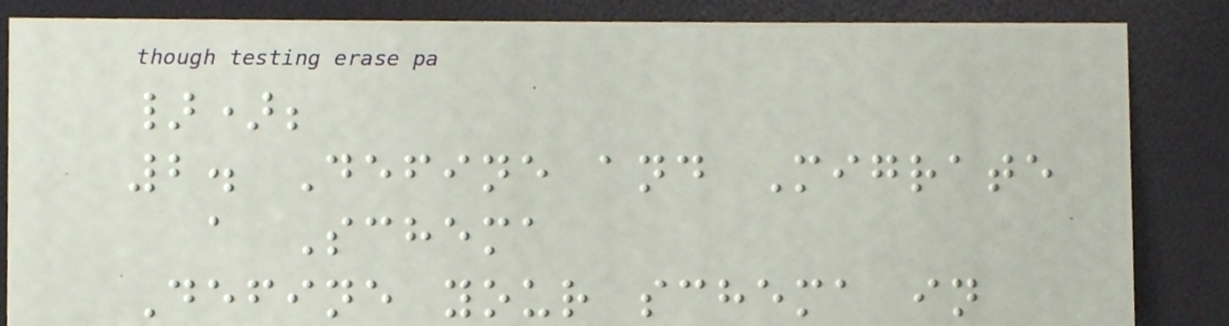});
2. Define and Migrate
a Schema
Define your schema in
